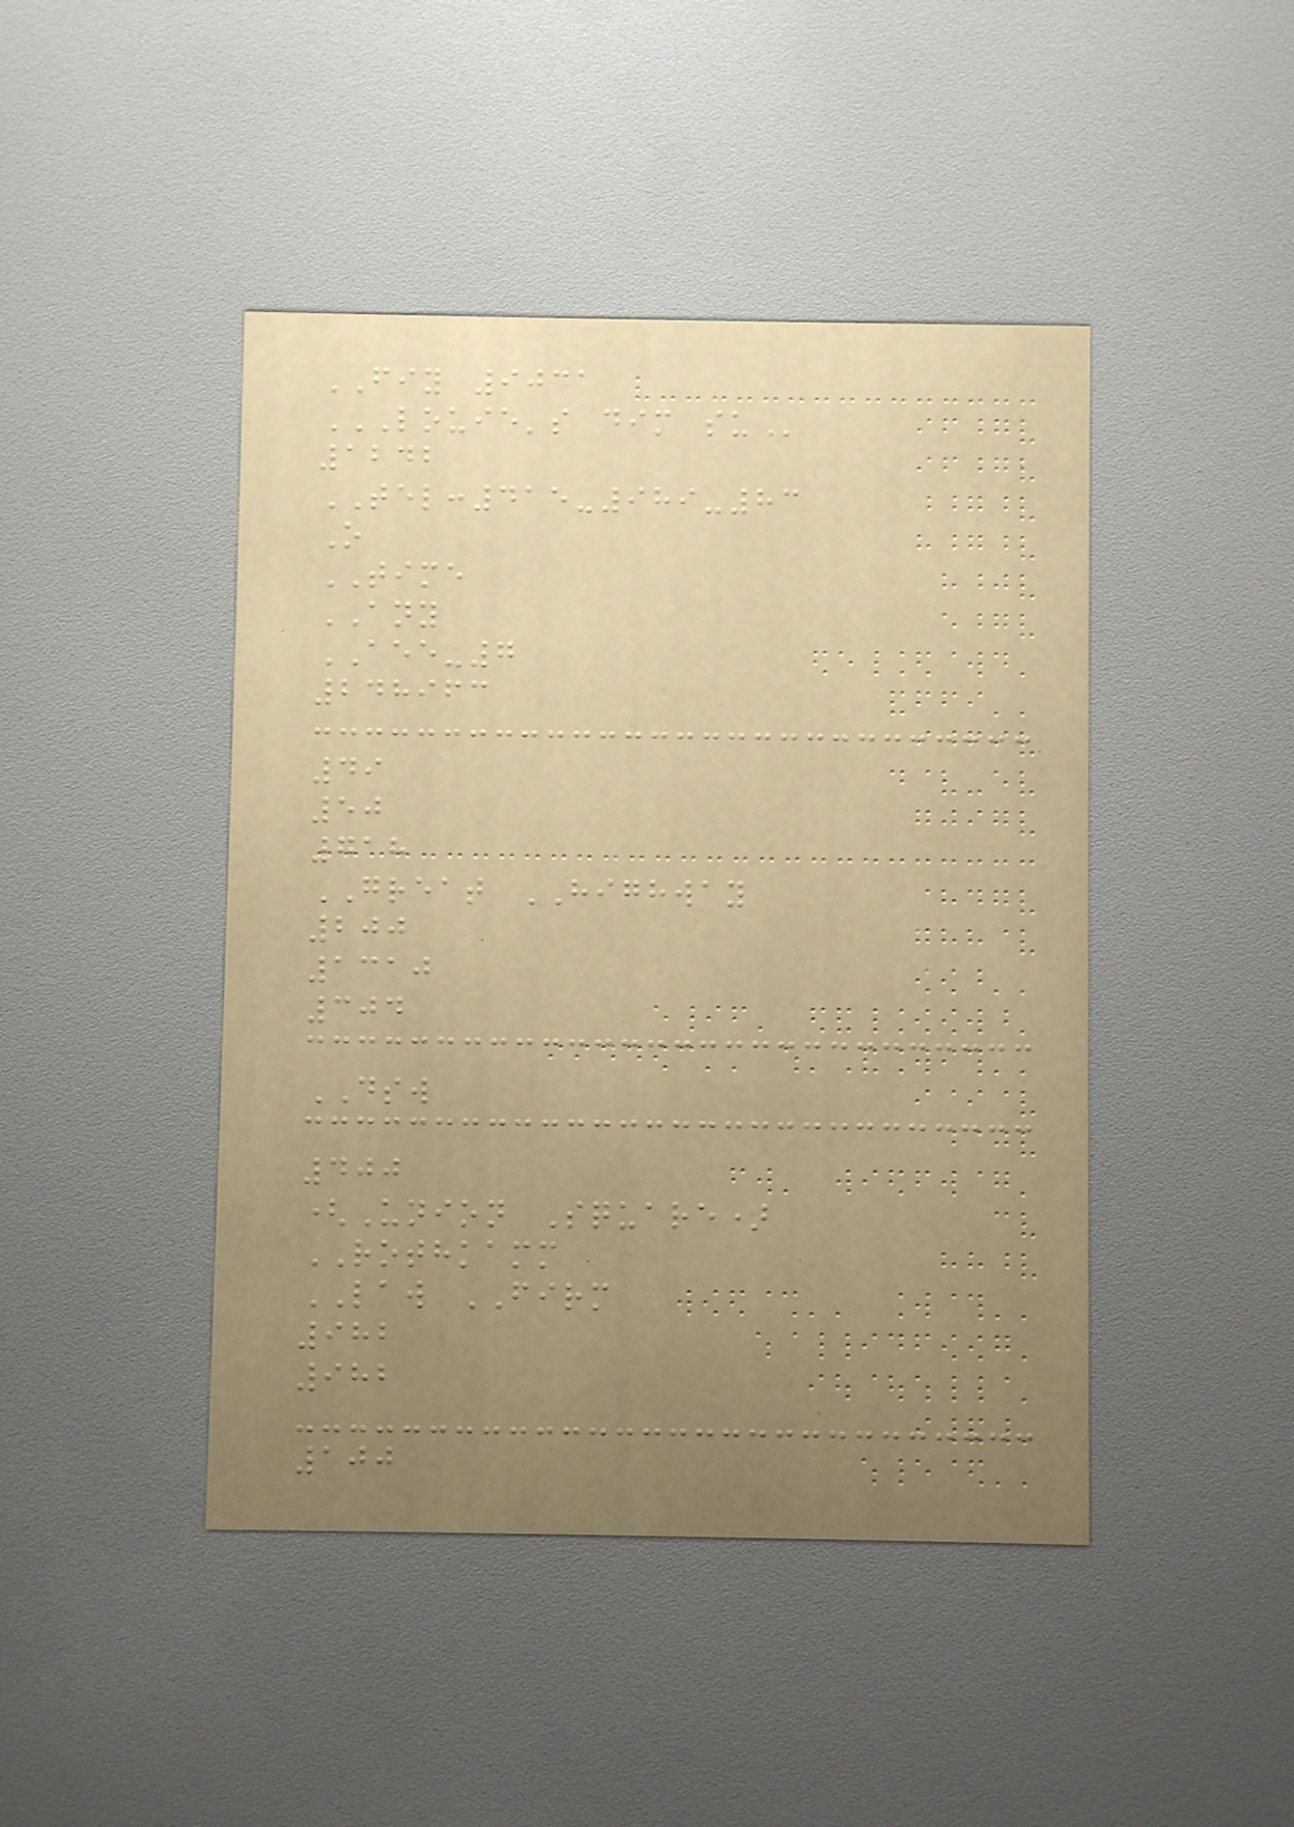FIY 9031
LOUIE'S DIM SU
1242
TEL:415-989-83
O
TIME
ANY
AEE-7
248963
49
50
718
GREAT HIGHWAY
200
1310
304
DSW
400
(Union Square)
ROTHKAMM
LAW FIRM
982
982
100
